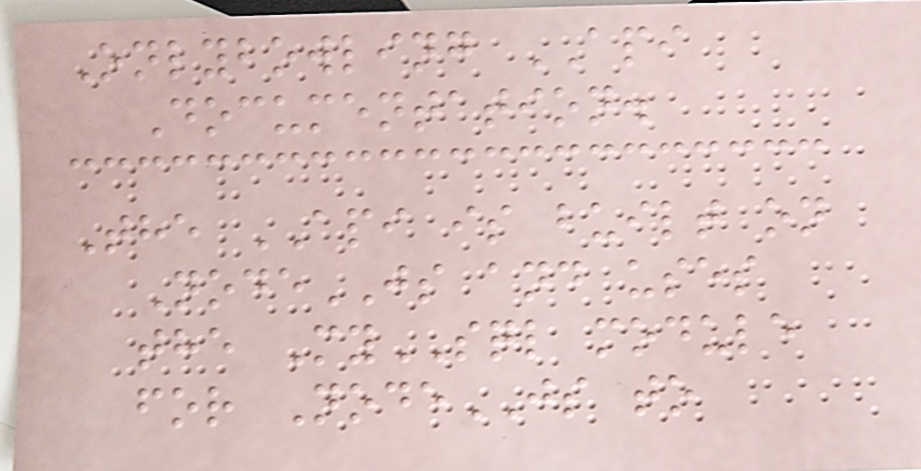Onlybowling API
Documentation.
The API is built on
NodeJS and uses
the MySQL module
for NodeJS to
